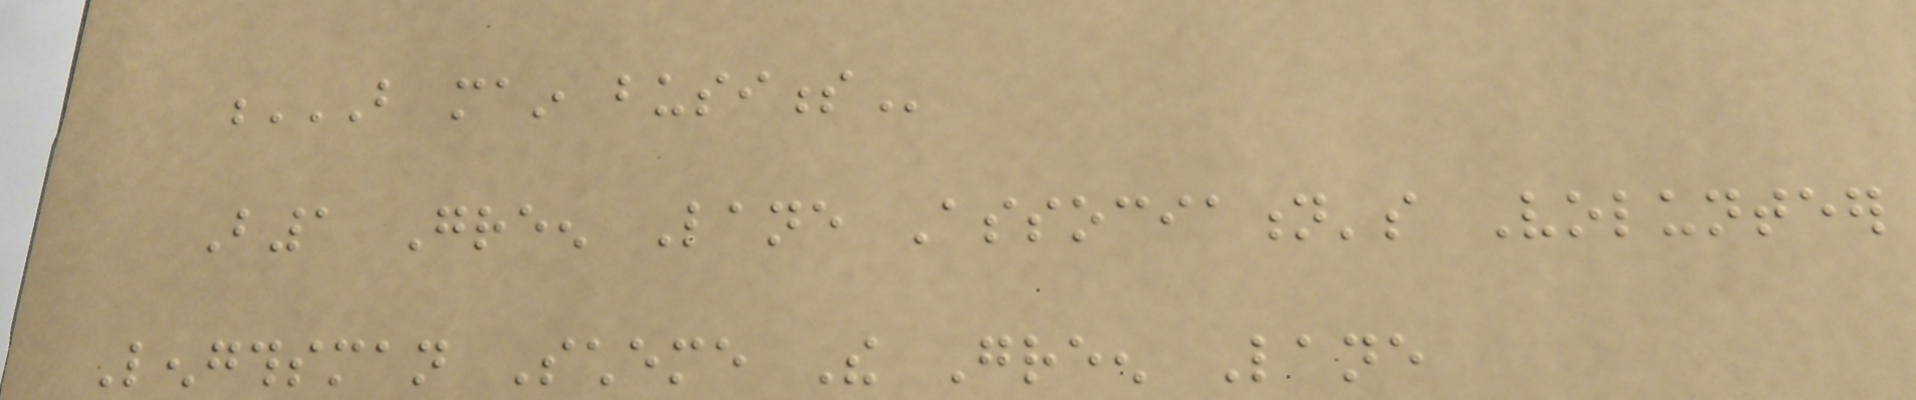B MAIN BUSINESS
B1 Green Lane Association's Volunteer
Lengthsman Scheme The Green Lane
